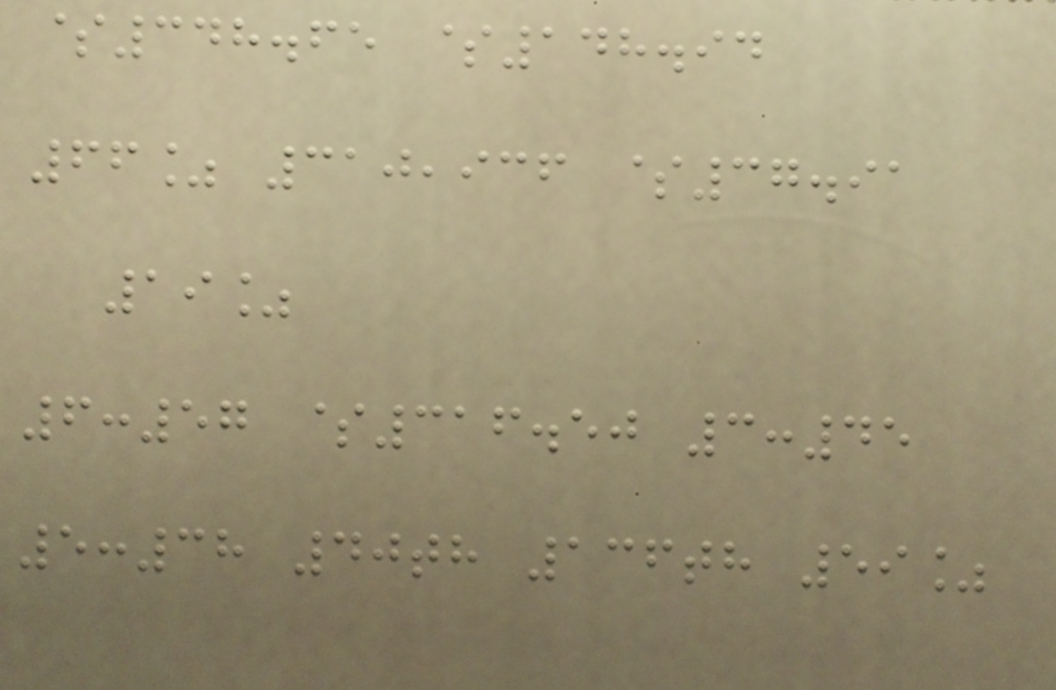$348.65 $148.94
66% 310,936 $37.91
19%
6:57 $316.50 3:45
5:38 40th 136th 59%
